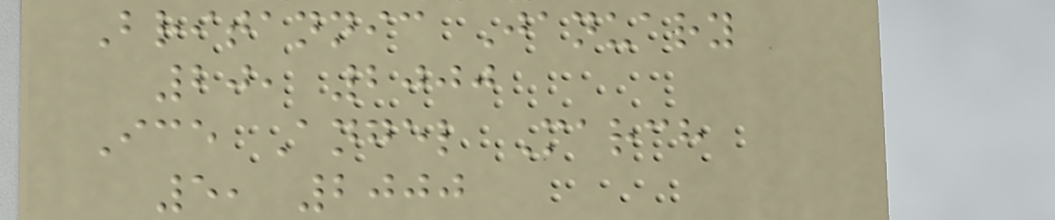Britannic January
20, 2000
Ice Angel March
5, 2000
